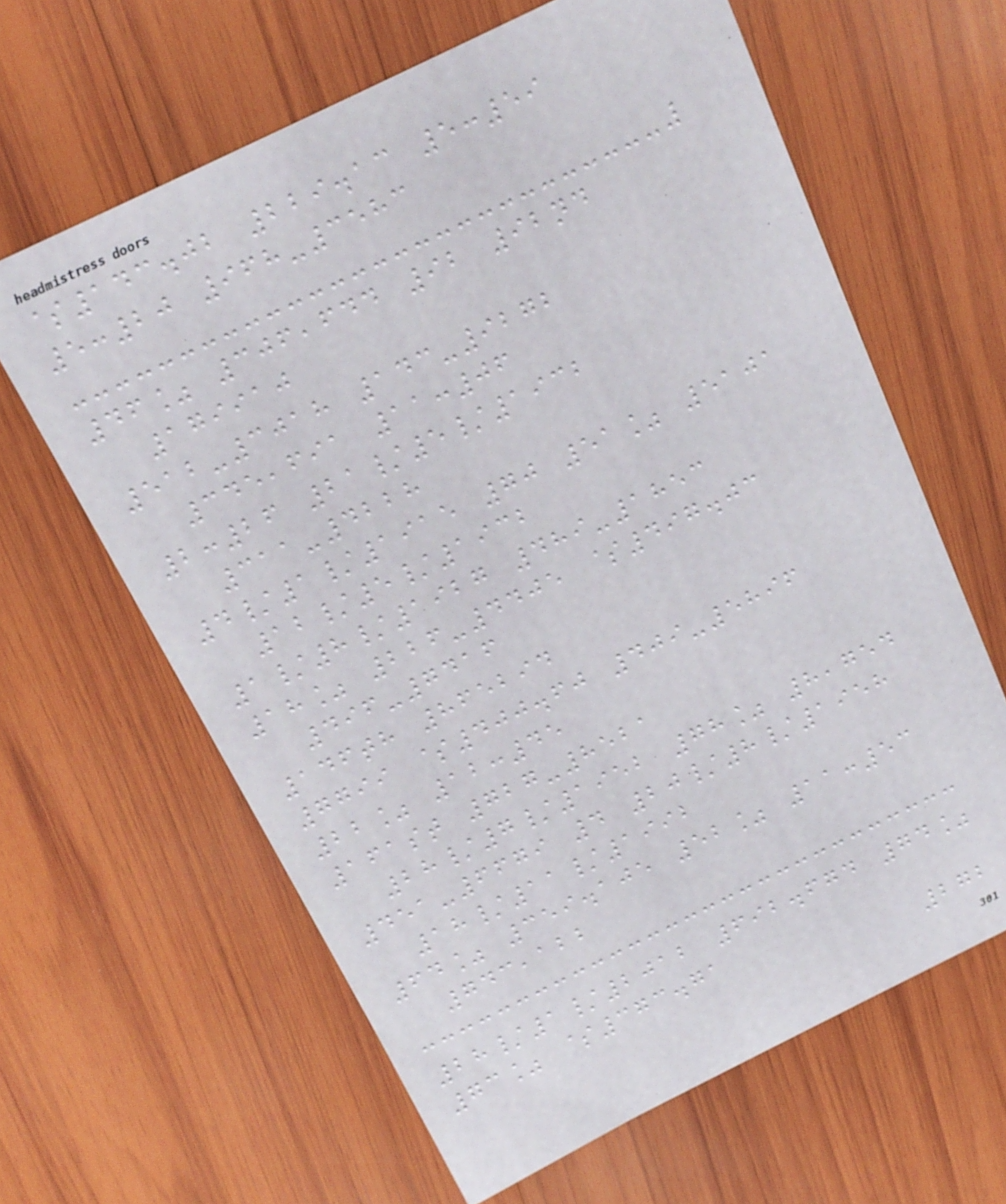$143.02 229.13 5:59
5:20 968-3583
46% 306,644 92 92nd
179910
512-3018 143-9272
345,691 11:06
2:26 21/5/1932
311-4228
4/1/1915 70 51% 5101
12/5/1932
1/8/1927 489-1853
18% 226-4405 $497.03
496-7416
146th 865294
7799 $400.60 409-5896
22% 12:45
161st 727-8521
28/7/1952 78% 8,754
451-6679 4 20/8/1958
18/11/1992
64% 359.105 52% 11:53
743,122
28/1/2012 692.674 74%
73% $373.71
272
